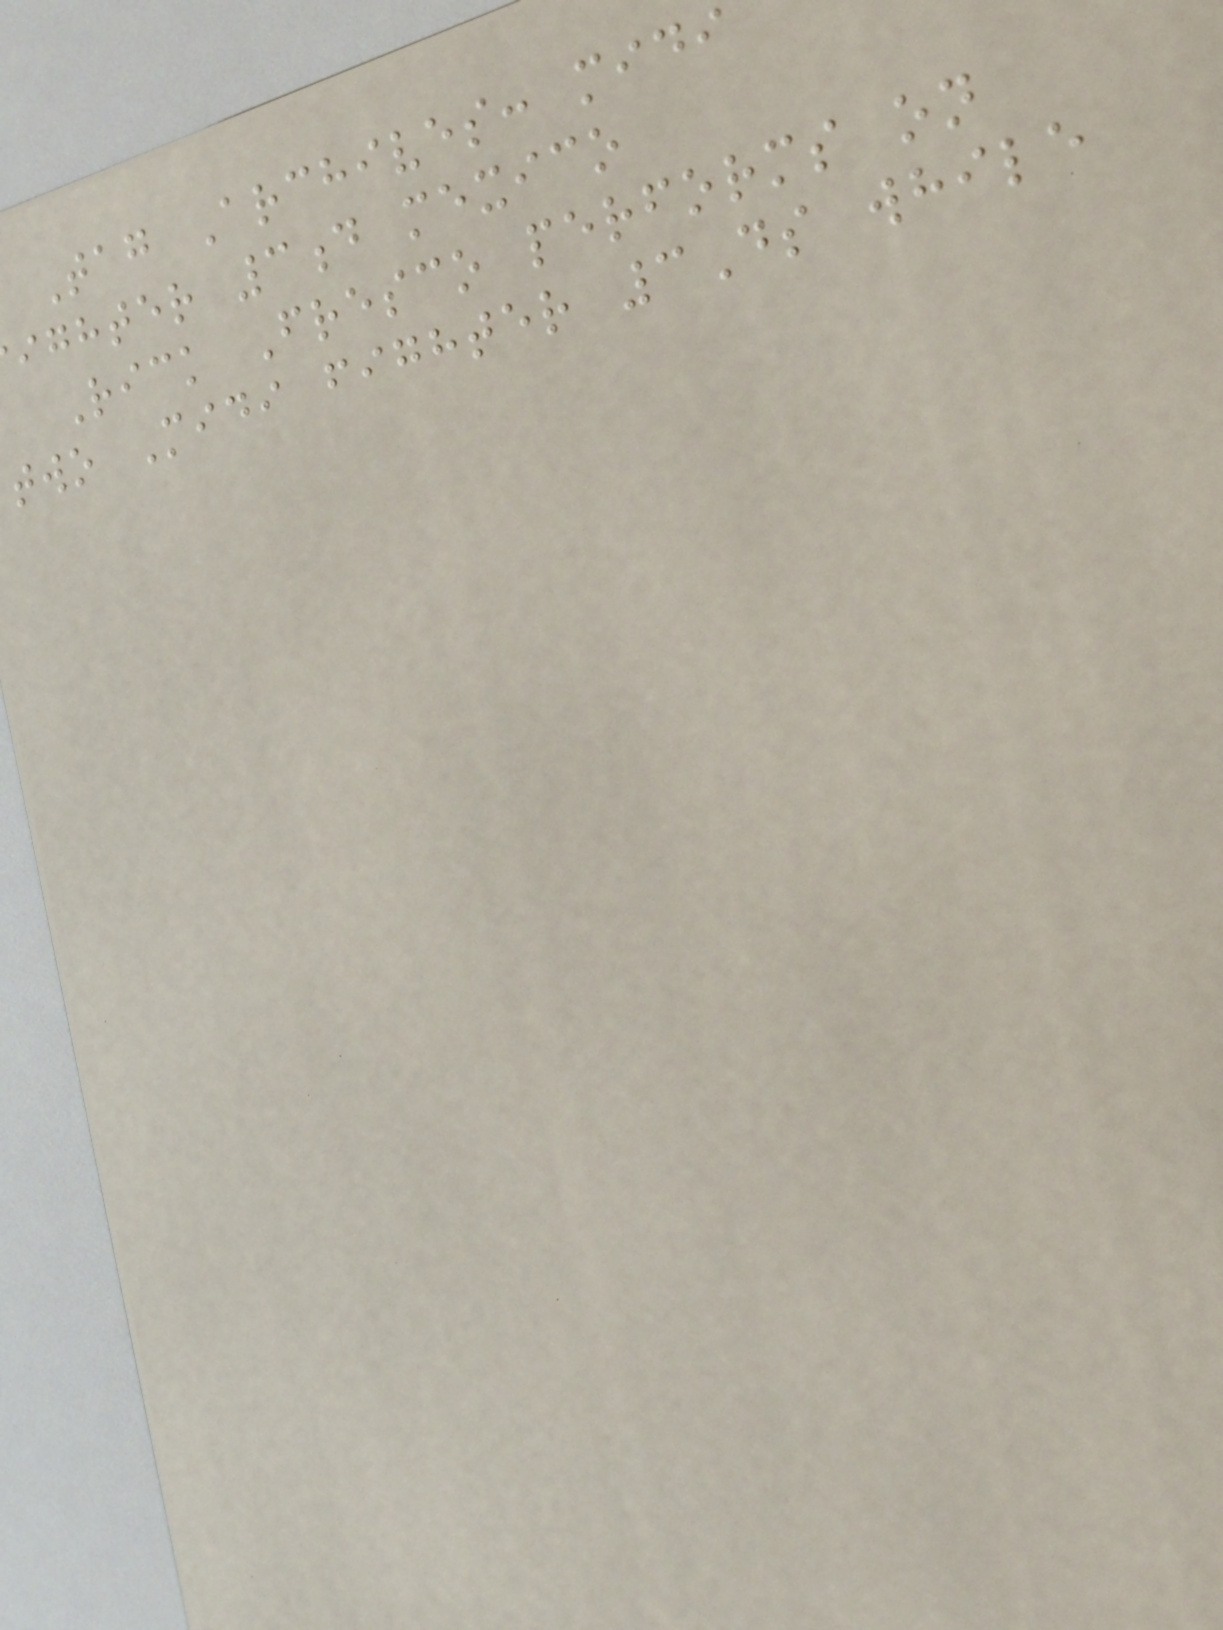Tag Archives: midi
ighter 3d mexico
Rick Fresco performs on
two Midi fighter 3Ds while
